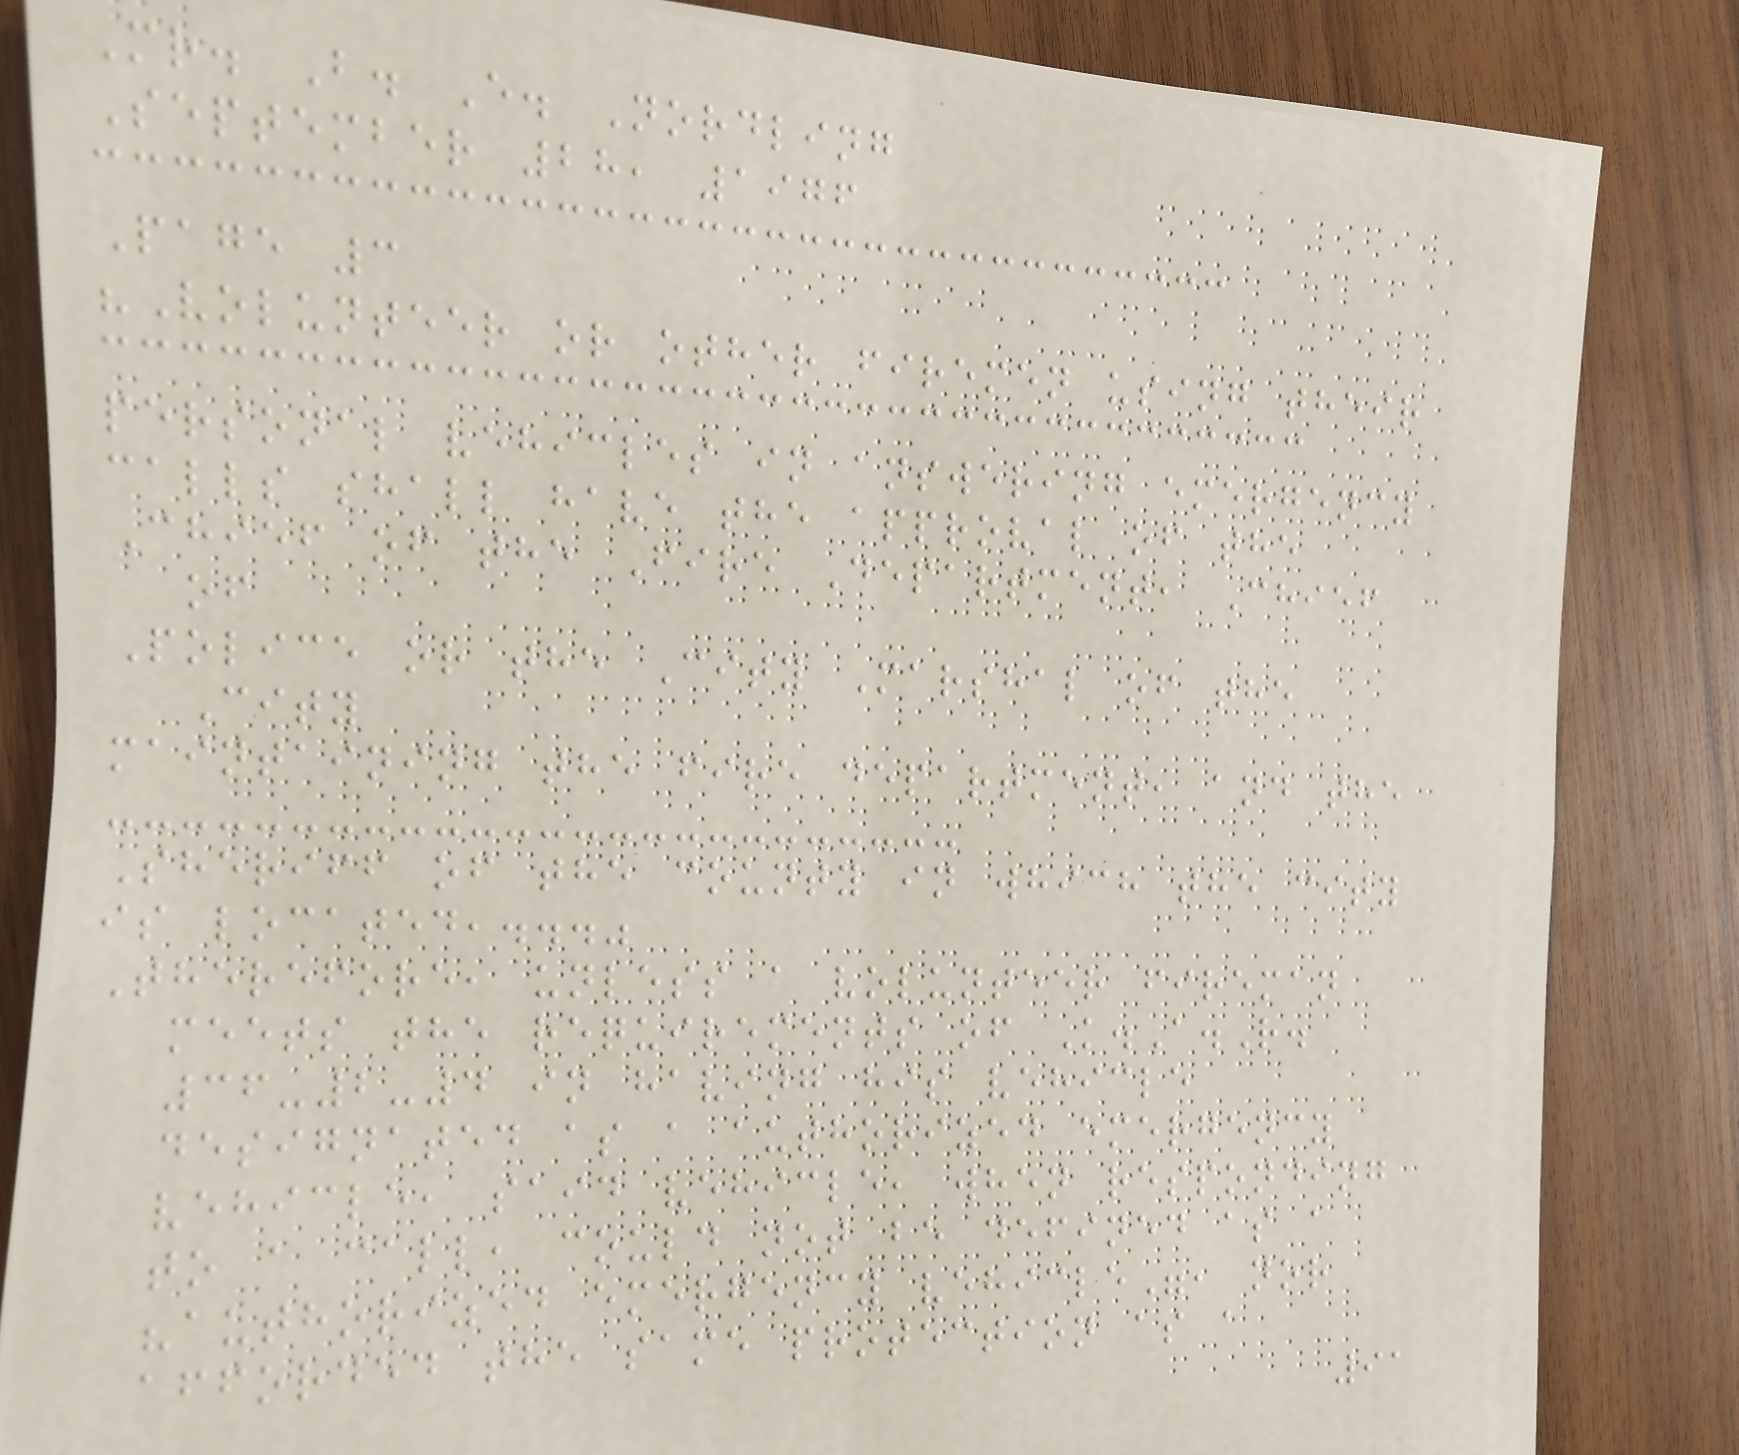Mr. B. E. Nordling
September 28, 1976
Page 3
"Volunteer or other firemen using their
personal vehicles in answering emergency
calls shall have the approval of the
Chief of the Fire Department, Chief
of
Police or the City Marshal of the
City
maintaining the fire department, and the
Sheriff of the county in which the city
is located,..."
Therefore, unless a volunteer fireman
meets the requirements of K.A.R.
36-2-4 in having his vehicle
designated as a authorized emergency
vehicle, said vehicle, when responding
to a call, could not be defined as a
"authorized emergency vehicle", nor
afforded the same protection as a
91
